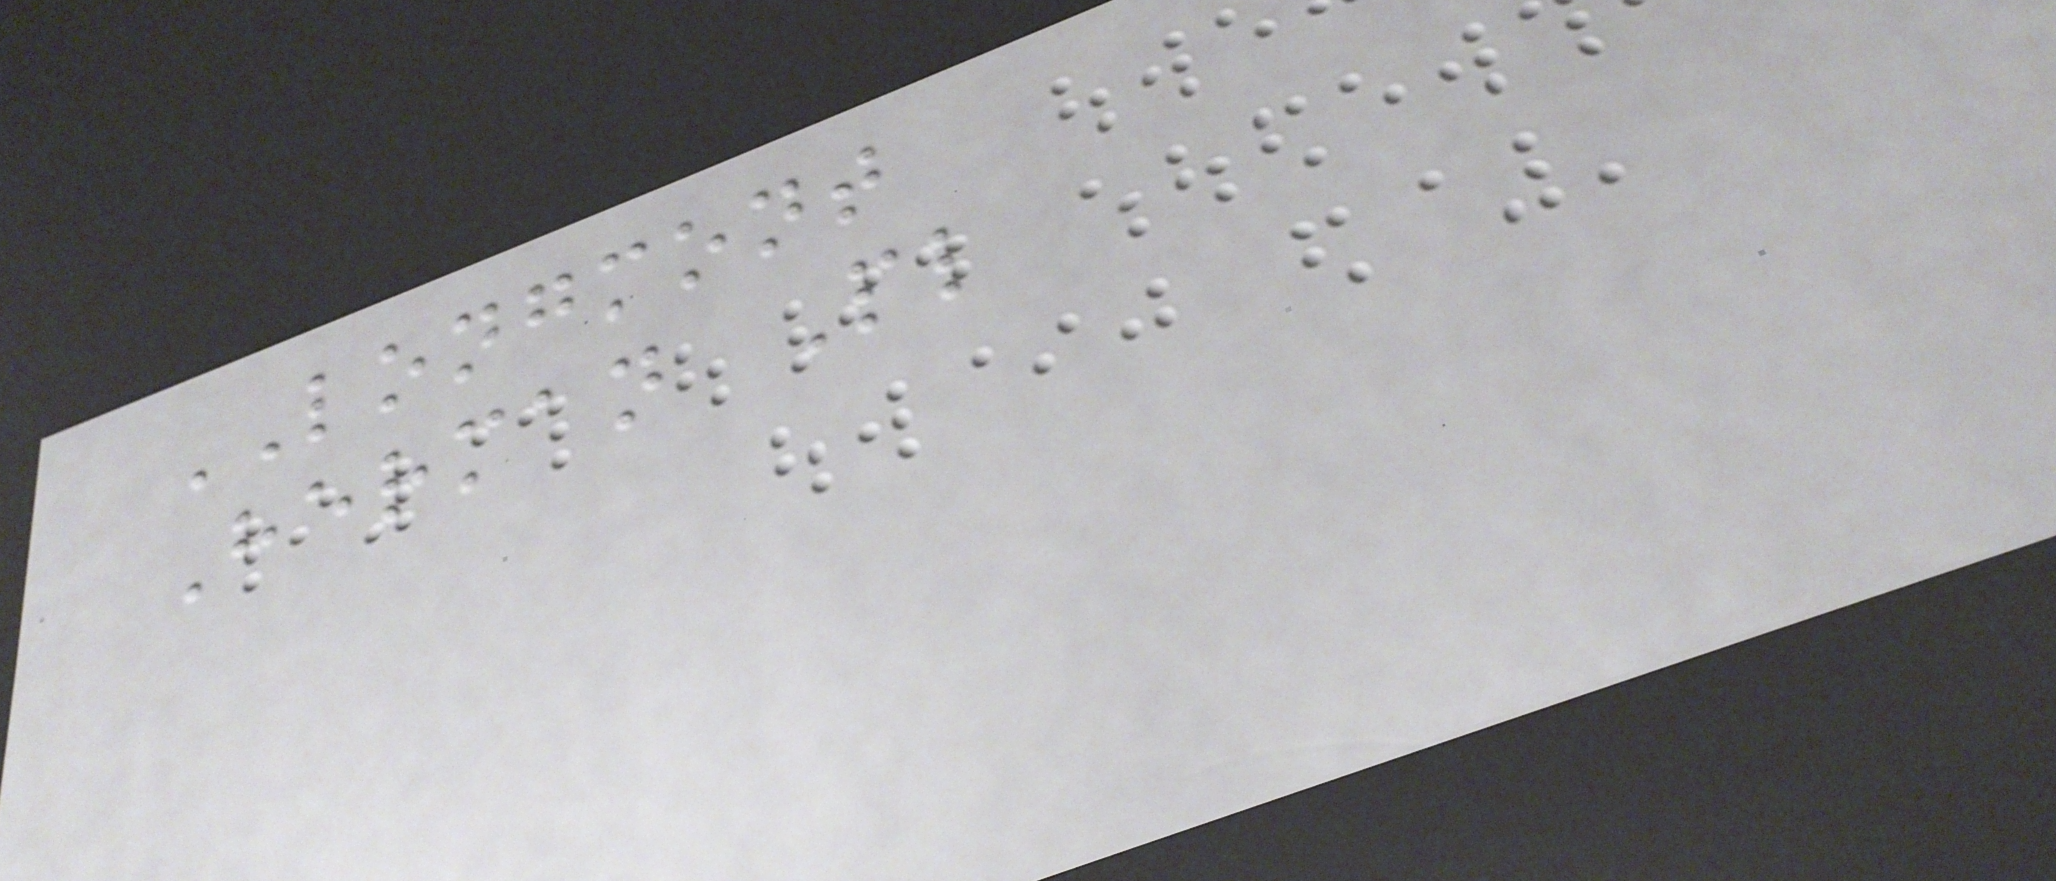LONGMONT
Herman Pl
